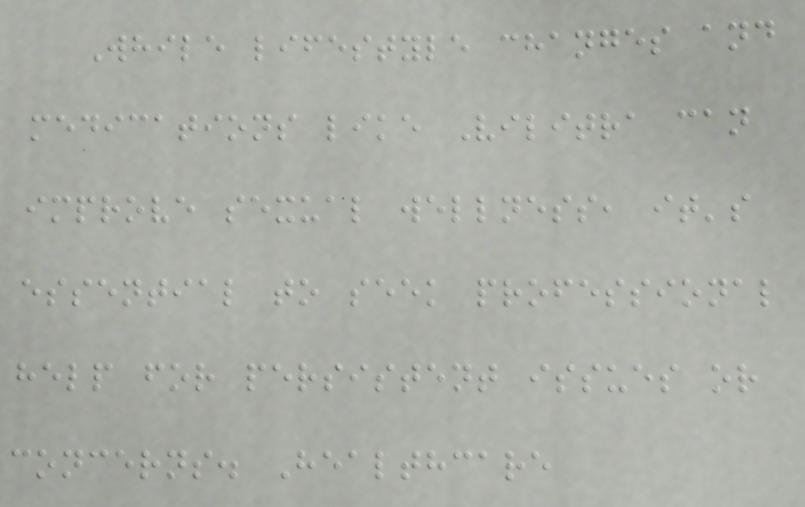While lifestyle changes and
medications like Vilitra can
improve sexual wellness, it's
essential to seek professional
help for persistent issues or
concerns. Healthcare
